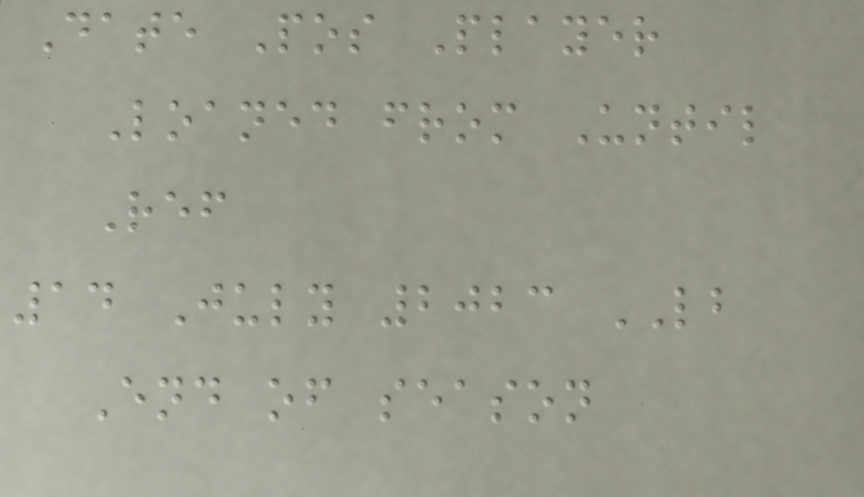Date Pos Player
Loaned from Until
Ref
14 July 2023 LB
End of season
